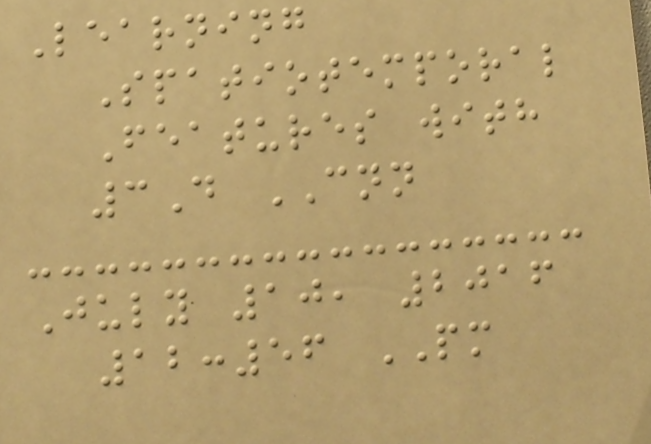Learning
Spatiotemporal
Features with
3D CNN
July 10, 2016
12:56 PM
